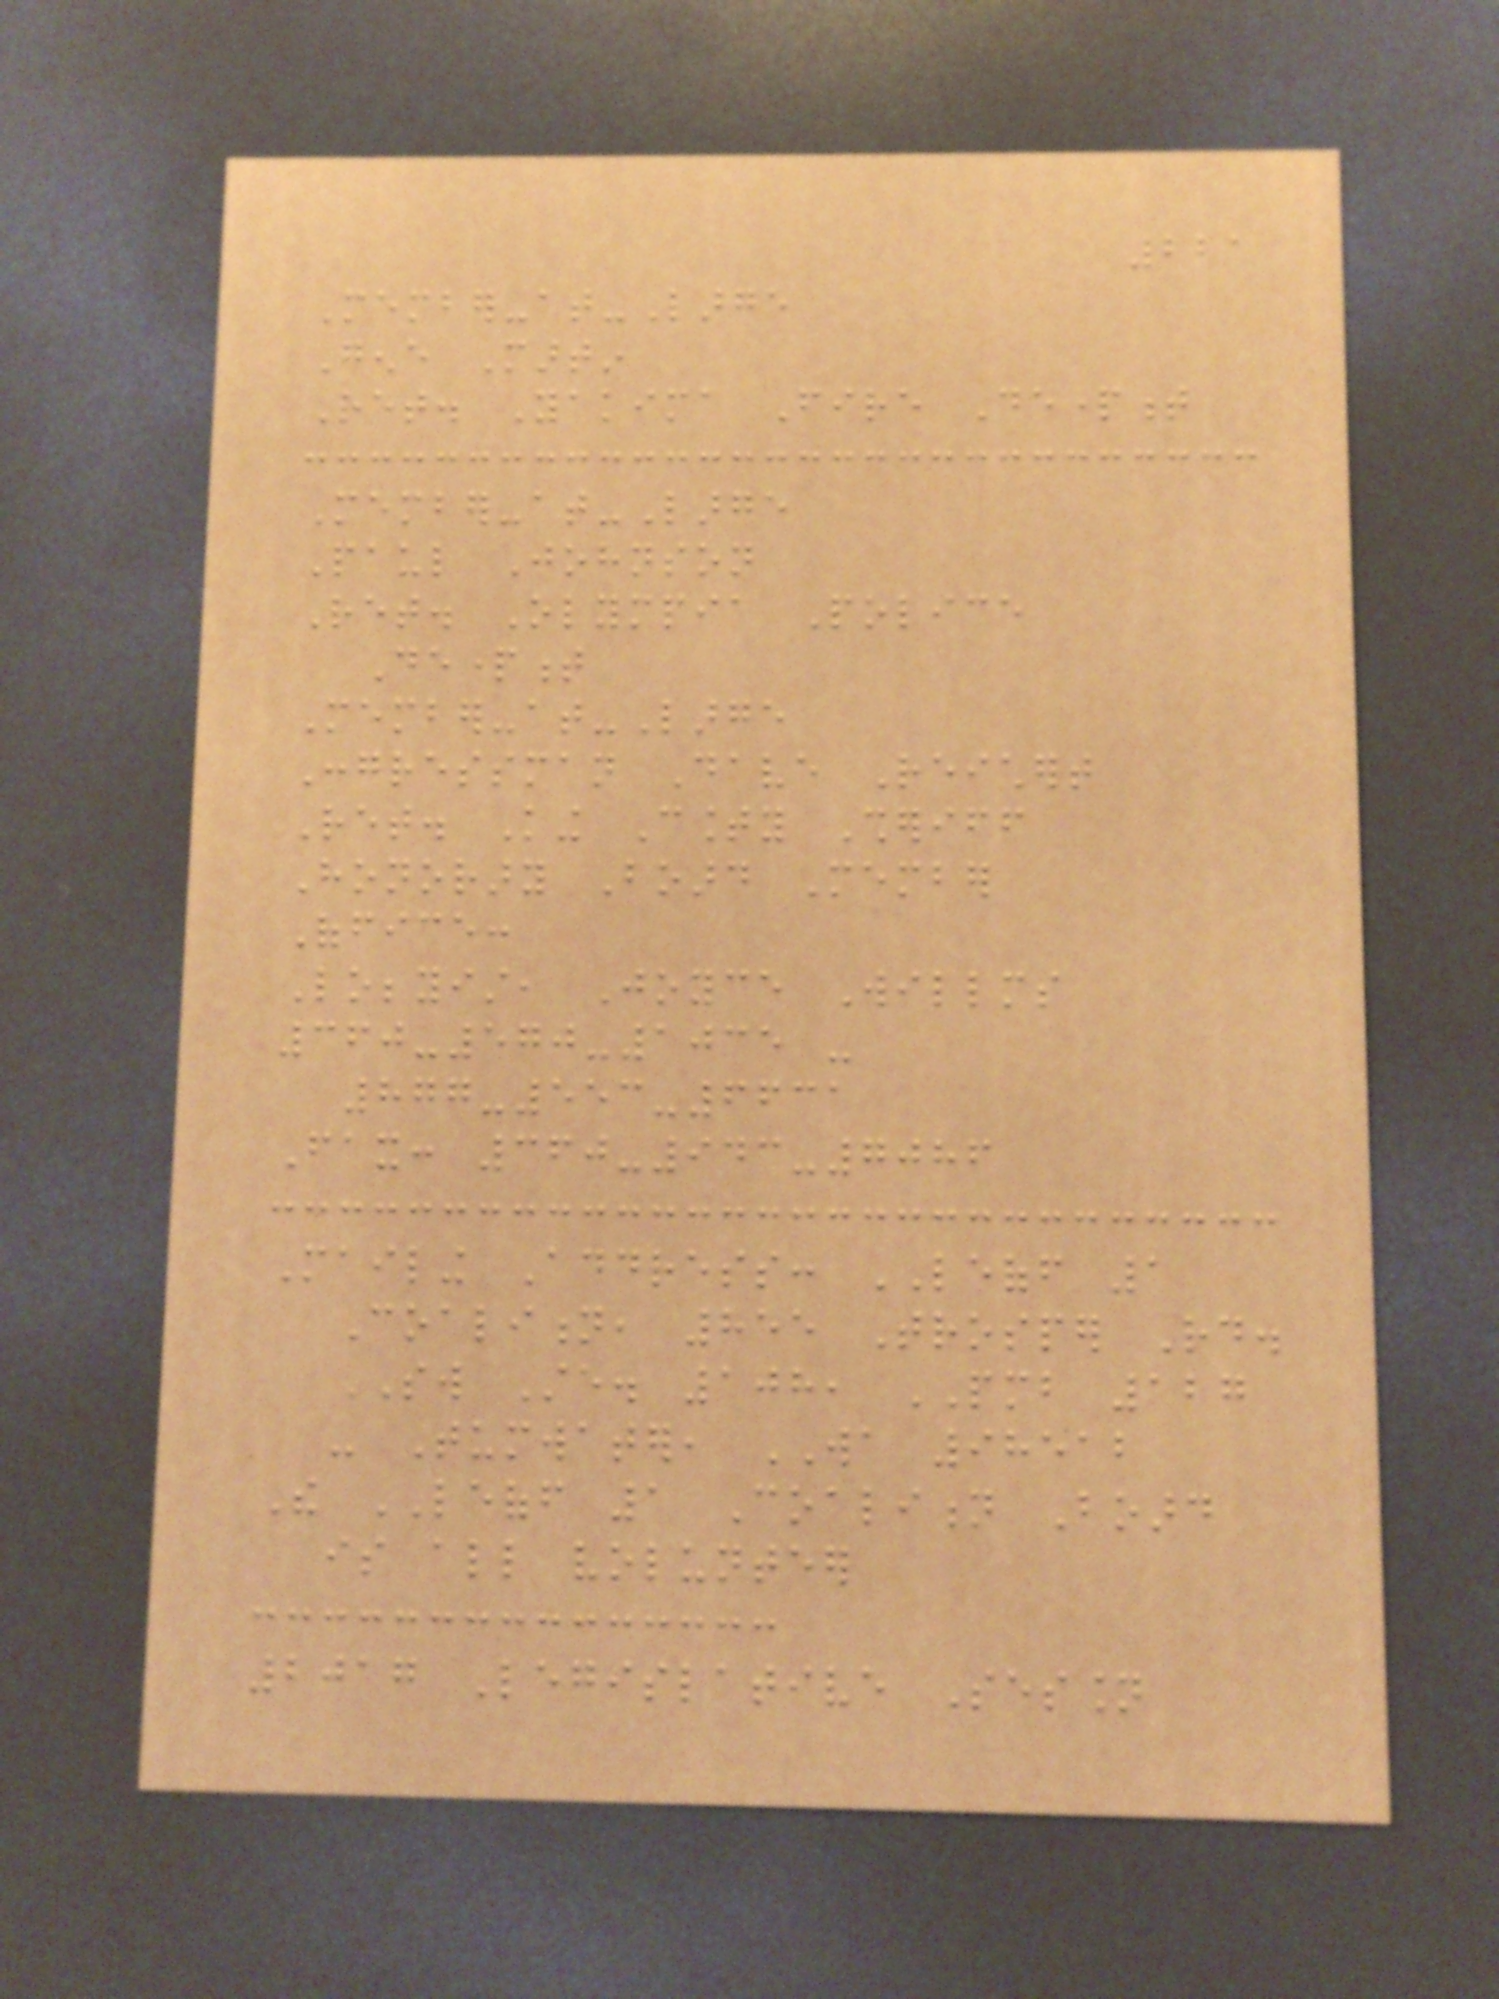221
Member-at-Large
Gene Martin
Ret. Yakima Fire Department
Member-at-Large
Paul Johnson
Ret. Olympia Police
Department
Member-at-Large
Congressman Dave Reichert
Ret. King County Sheriff
Honorary Board Member
Office:
Lobbyist, Joyce Willms
360-570-1035 -
877-553-6631
Fax: 360-943-7086
Mailing Address: LEOFF 1
Coalition, 855 Trosper Rd.
SW Ste. 108, PMB 127
- Tumwater, WA 98512
The LEOFF 1 Coalition Board
is all volunteer
2017 Legislative Session
